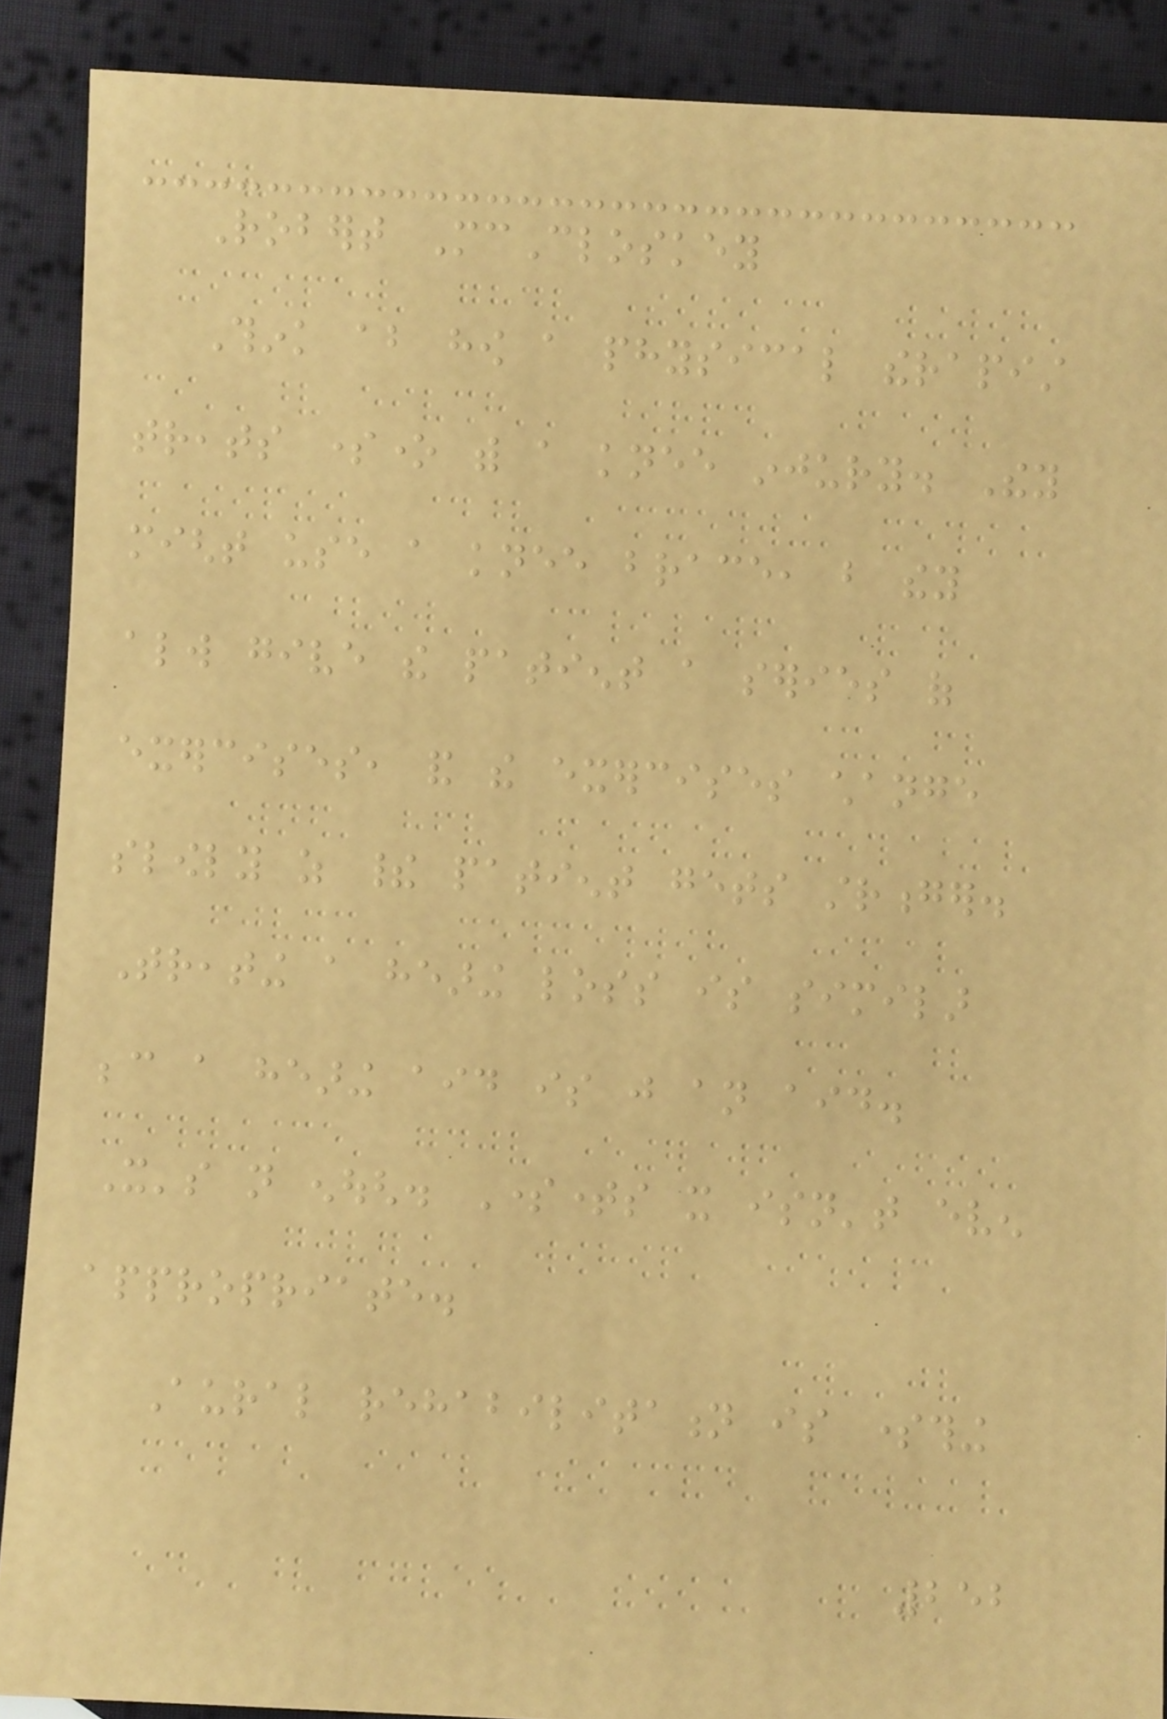Robert McCloskey
Think about how a physical therapist
treats someone with a knee injury. They
might use a knee brace, but they
always give the patient a series of
exercises, and the exercises change
slowly as their patient gets stronger.
Treating a hearing loss is similar
because a hearing aid is just an aid.
It's not enough. Sometimes it isn't even
appropriate.
Aural rehabilitation is something
252
